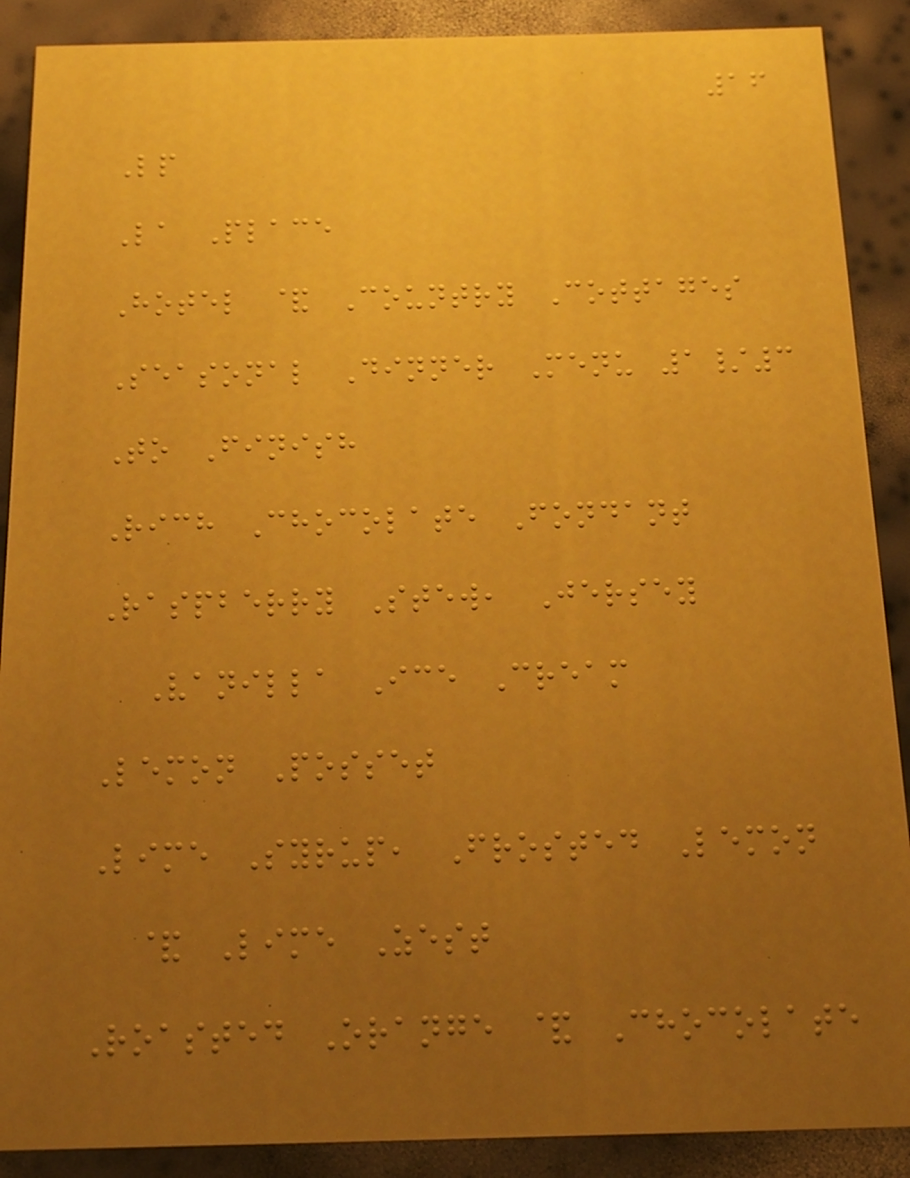16
Lp
La Place
Hotel & Country Cottages
Seasonal Dinner Menu 1/3
To Finish
Rich Chocolate Fondant
Raspberry Stew, Jersey
Vanilla Ice Cream
Lemon Posset
Lime Syrup, Frosted Lemon
& Lime Zest
Roasted Orange & Chocolate
